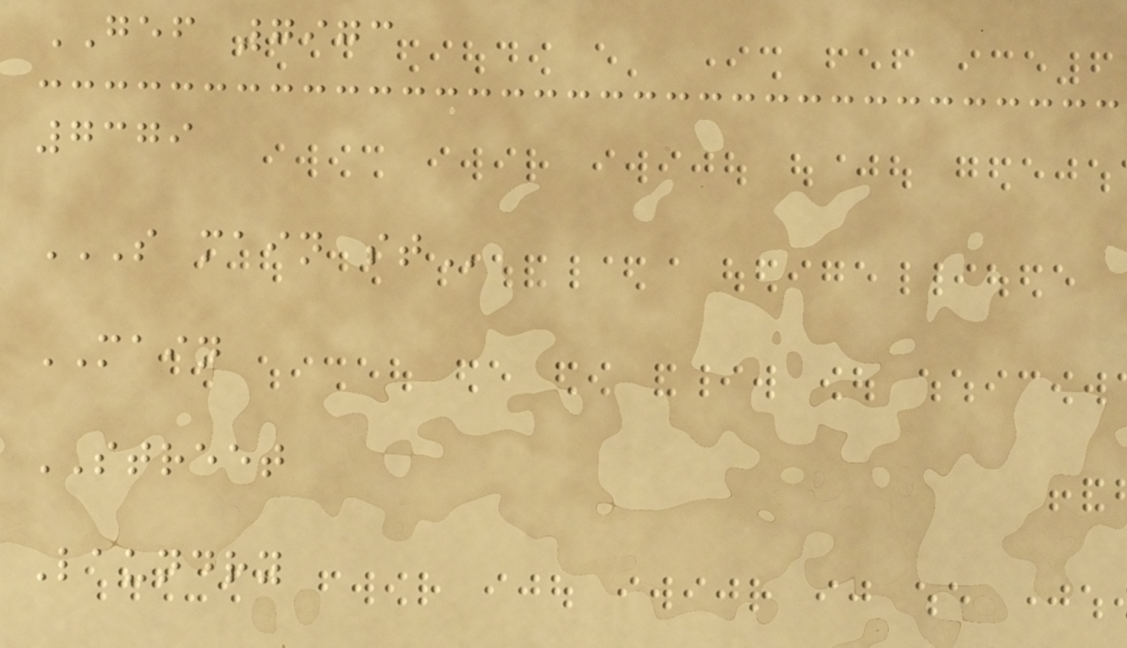GEF 7973
7379
S MAIN ST
MAIN
STREET
Laundry
